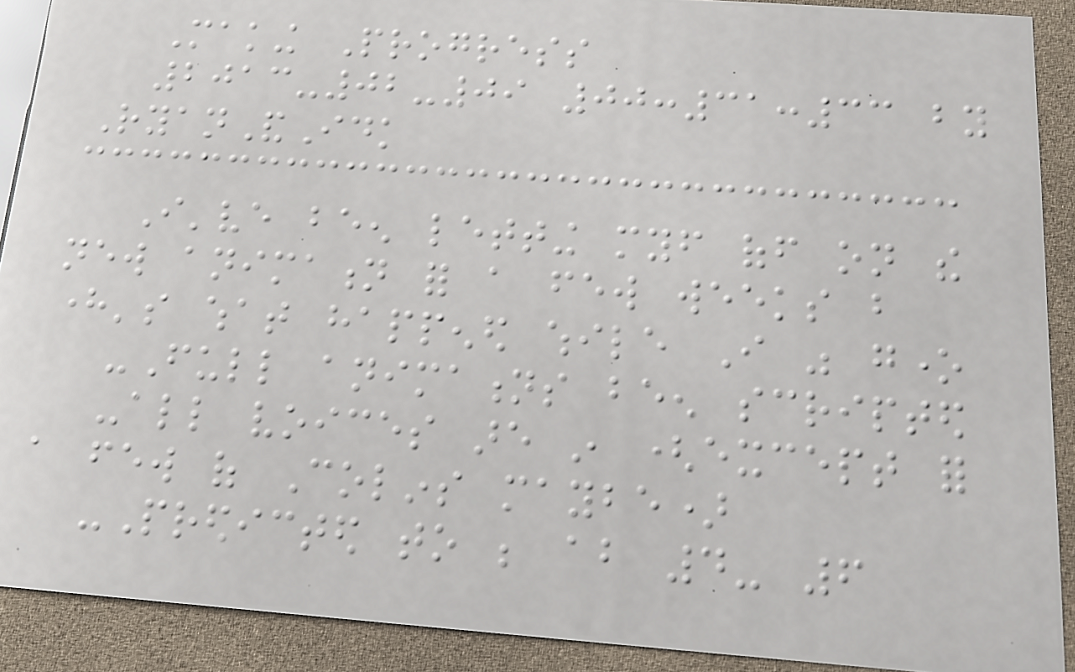Making Progress
2013-02-09 00:31:33 by
RyanAndIdk
I've been letting myself off on the
new animation for a few weeks but
here's what happened while I was gone
-Full animations been scripted
-all voices are in (except for
a few of Colins maybe)
-Predicted to be about 4- 6
